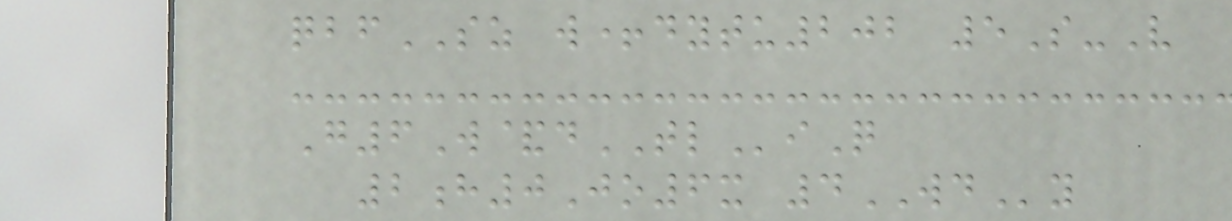qbfSZ w+dytu202 5S-V
G6W&dTLiQ
2h0Jo6x 4WDy
